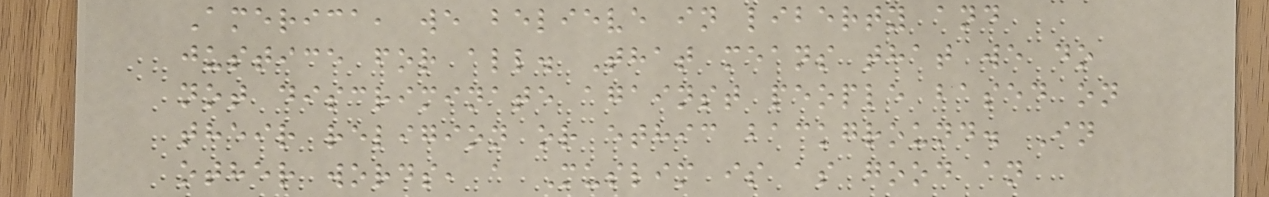America, we believe in liberty and
justice for all. That means that we do
not discriminate against people based on
their religion or ethic background. In
other words, a Muslim is as good an
